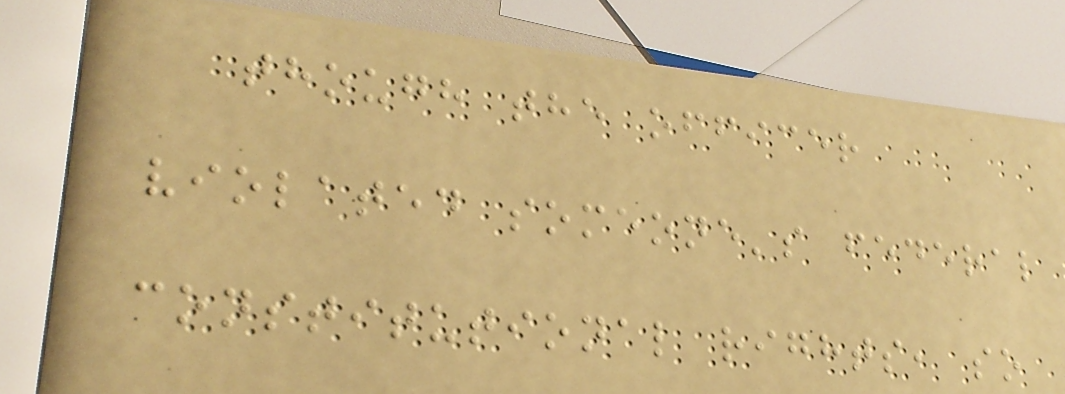though the officer
violated someone's federal
constitutional rights, so
